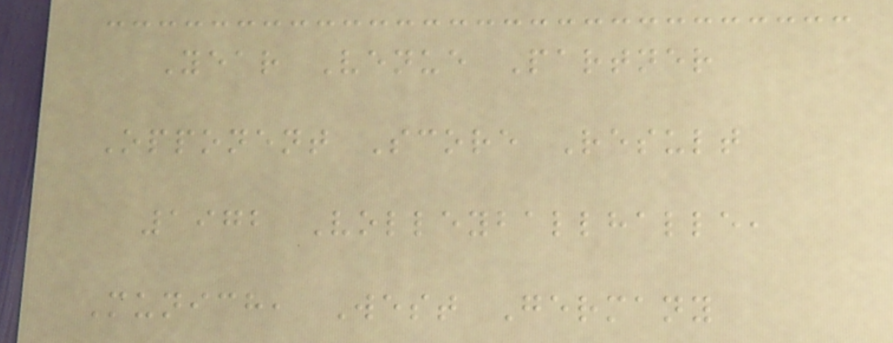Year Venue Partner
Opponent Score Result
1972 Volleyballhalle,
Munich, West Germany
